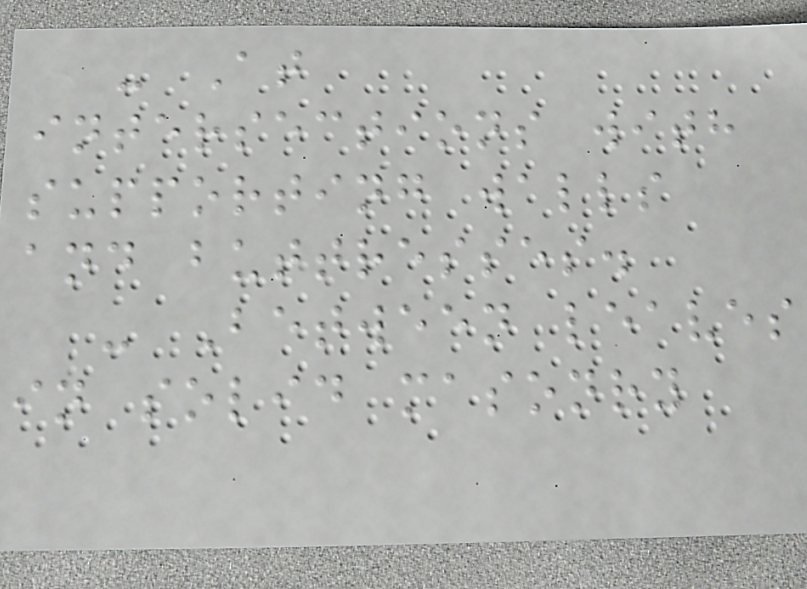- At
intersections with
supporting walls
and buttresses.
- Between leaves
in solid masonry
